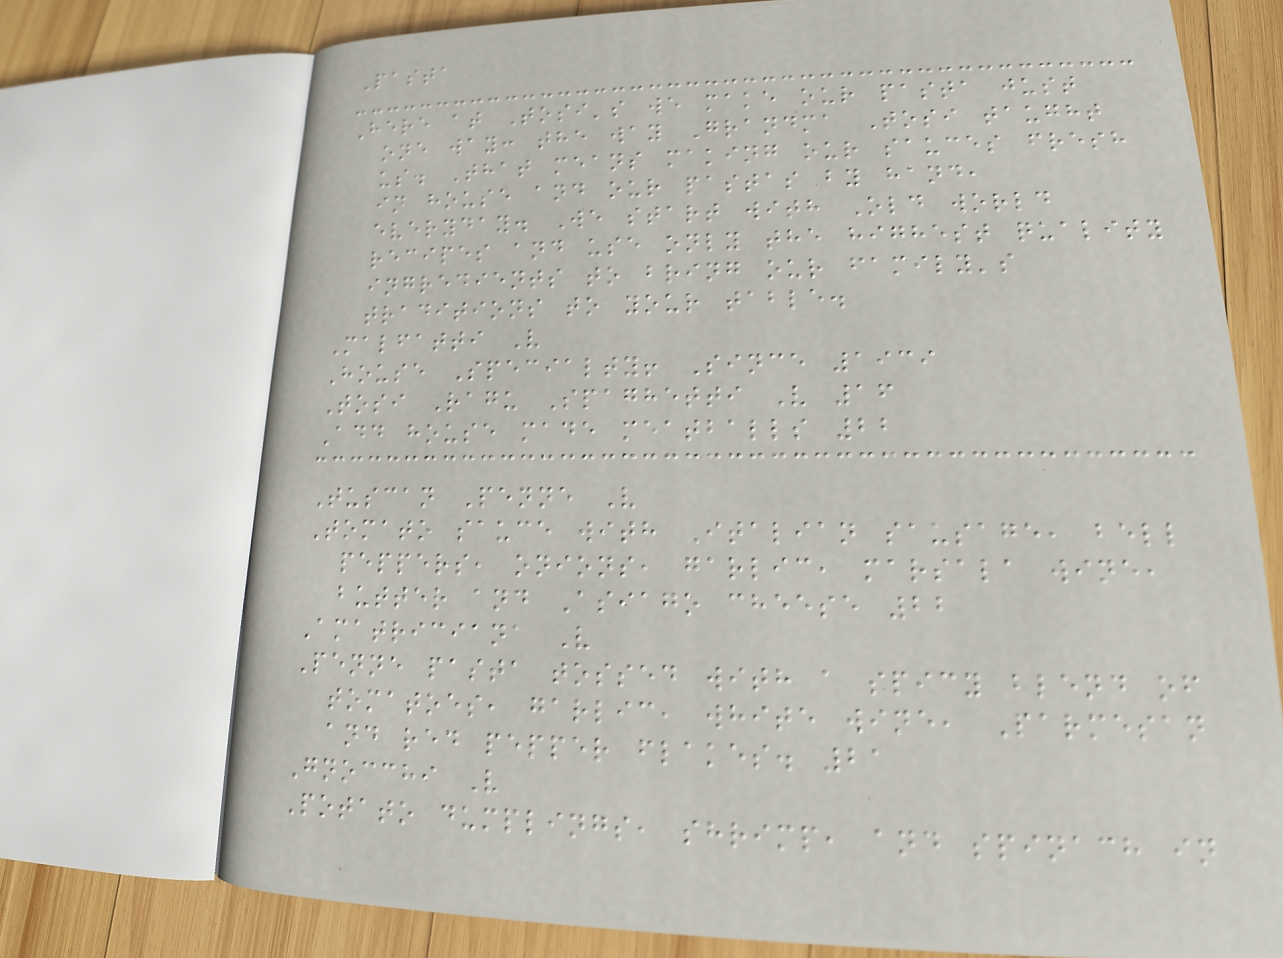Pasta
Here at Tosi's we make our pasta just
one way: the way Grandma Tosi taught
us. That means making our sauces fresh
in house and our pastas by hand,
everyday. We start with Old world
recipes and use only the highest quality
ingredients to bring our family's
traditions to your table.
Malfatti V
House Specialty! Since 1939
Tosi Ragu Spaghetti V 16
Add house made meatballs 22
Tuscan Penne V
Tomato sauce with Italian sausage, bell
peppers, onions, garlic, marsala wine,
butter and Asiago cheese 22
Amatriciana V
Penne pasta tossed with a spicy blend of
tomatoes, garlic, white wine, Parmesan
and red pepper flakes. 21
Gnocchi V
Potato dumplings, shrimp, and spinach in
